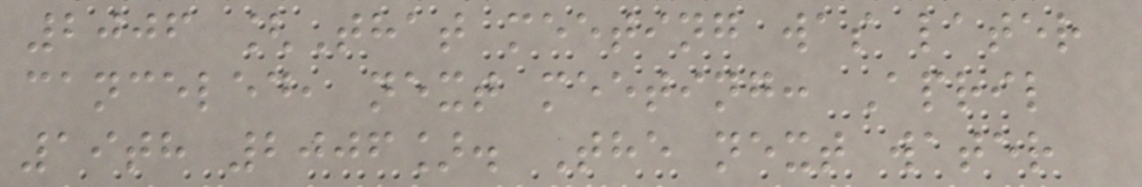2006 [That meeting was later
canceled, next meeting: April
19th 2006]. The next water
